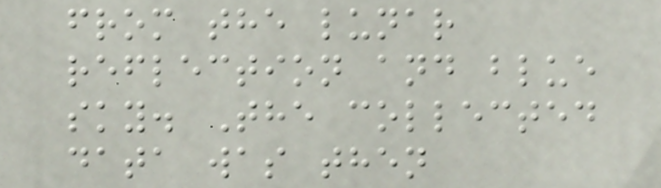from the lunar
reflection and blue
sky. The collected
data was then
